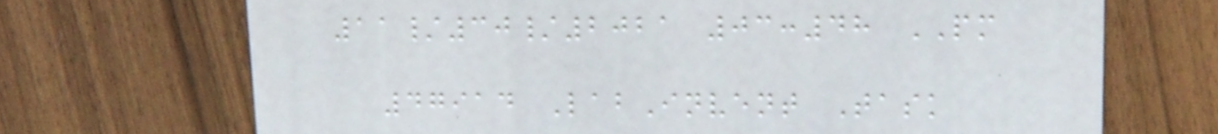11/30/2021 03:48 PM
47914 LabInvent Task
